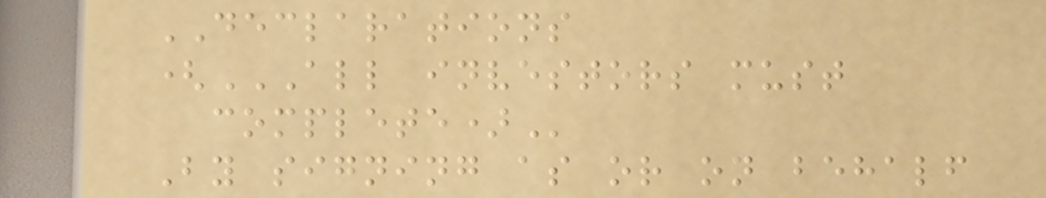DECLARATIONS
(ALL INVESTORS MUST
COMPLETE)
By signing as or on behalf
